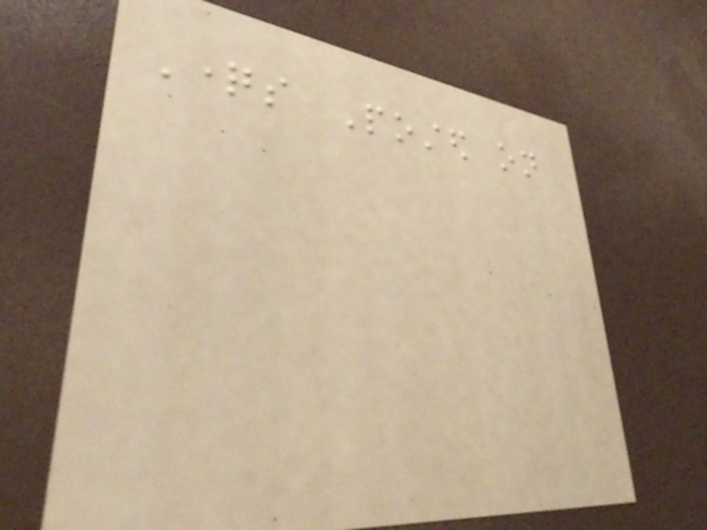Questions Posted on
